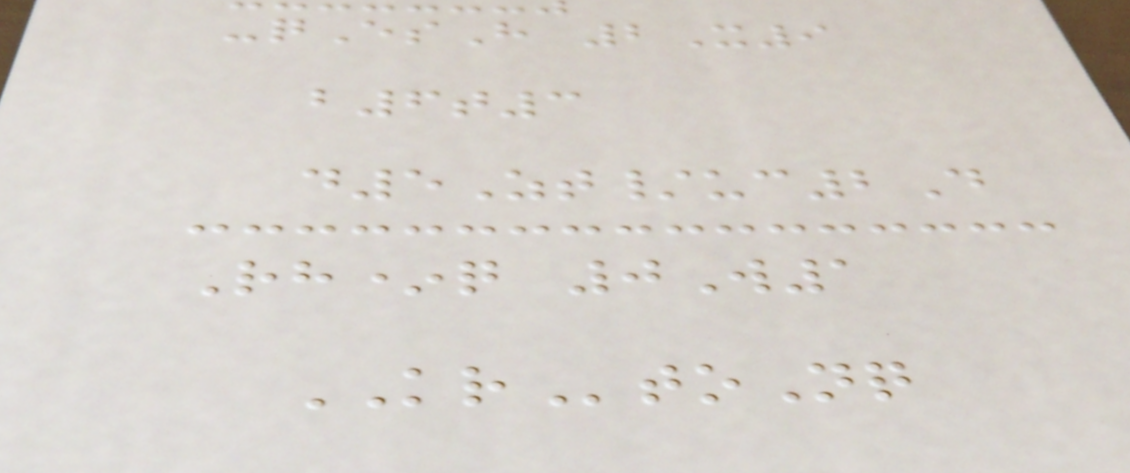-qEsH 2X9
b6t3
d5Zt/uc2D
Rh*q 0W1
KRtoNq
